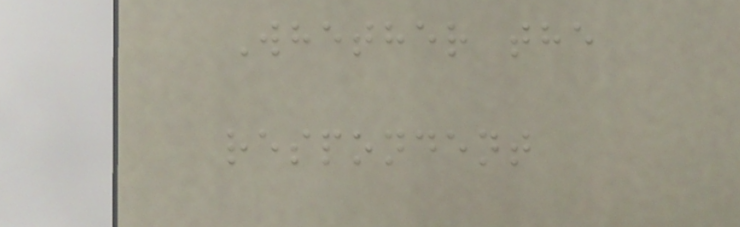Whether the
respondent
